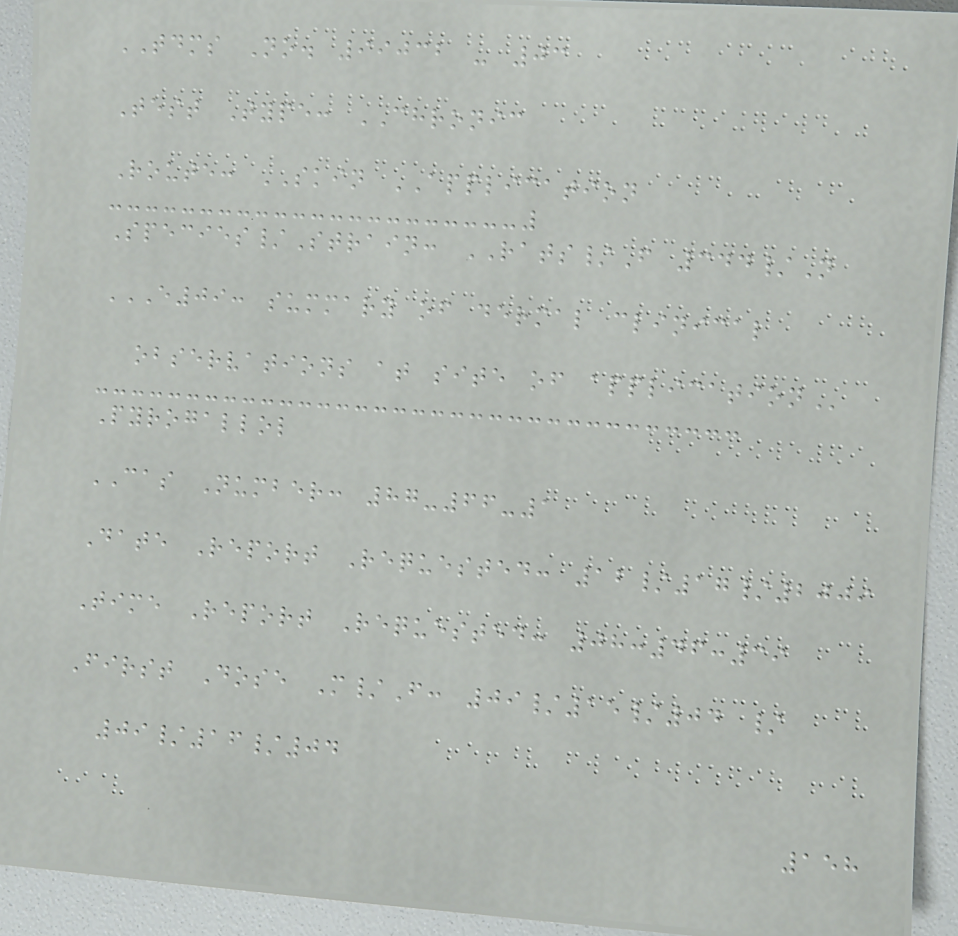TDMS No. 99032 - 03
Test Type: CHRONIC
Route: SKIN APPLICATION
Species/Strain: RATS/F 344/N
E09: SUMMARY OF DERMAL CLINICAL
OBSERVATIONS AT SITE OF APPLICATION
Pyrogallol
CAS Number: 87-66-1
Date Report Requested: 12/17/2009
Time Report Requested: 08:46:39
First Dose M/F: 09/15/04 /
09/16/04
158
